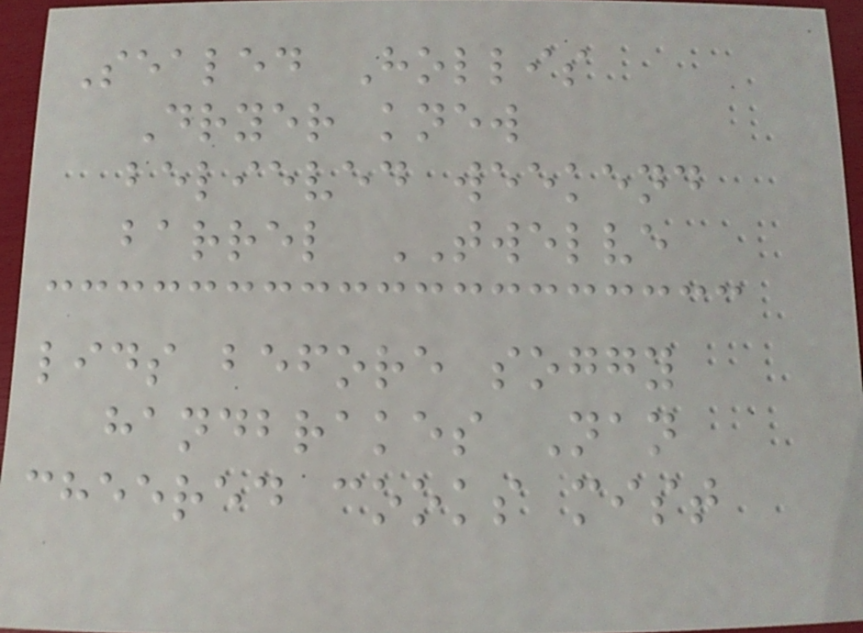Sealed Hollis
Dryer knew
believed weekend
barrel TWELVE
lids before soggy
handbrakes Nan
cheered cooks mist
